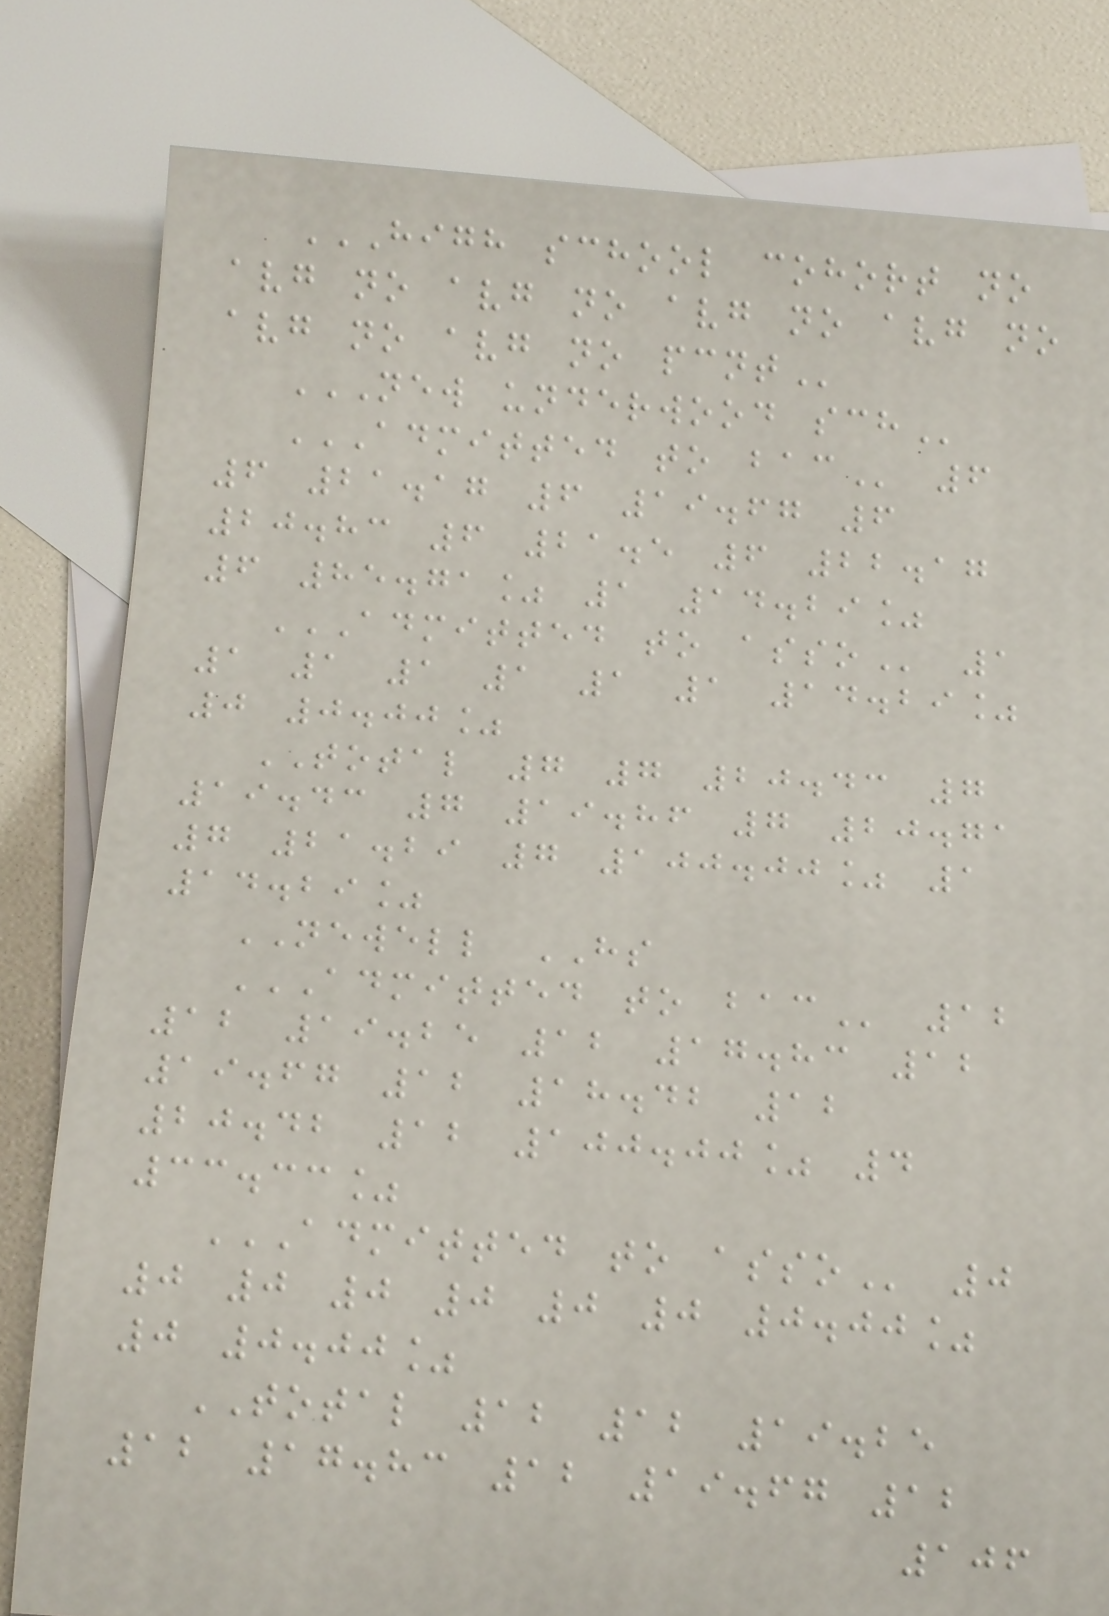HIGH SCHOOL COHORT NO
AVG NO AVG NO AVG NO AVG NO
AVG NO AVG NO PCNT
NEW UNDERWOOD SCH
ADMITTED TO BAC 6
6 21.17 6 19.67 6
20.83 6 21.5 6 22.17
6 85.71% 1 14.29%
ADMITTED TO ASSO 1
1 1 1 1 1 1 14.29%
0 0.00%
TOTAL 7 7 20.43 7
19.43 7 19.86 7 20.71
7 21.29 7 100.00% 1
14.29%
NEWELL HS
ADMITTED TO BAC 12
12 19.25 12 17.83 12
19.67 12 18.42 12
20.42 12 100.00% 4
33.33%
ADMITTED TO ASSO 0
0 0 0 0 0 0 0.00%
0 0.00%
TOTAL 12 12 19.25
12 17.83 12 19.67 12
106
